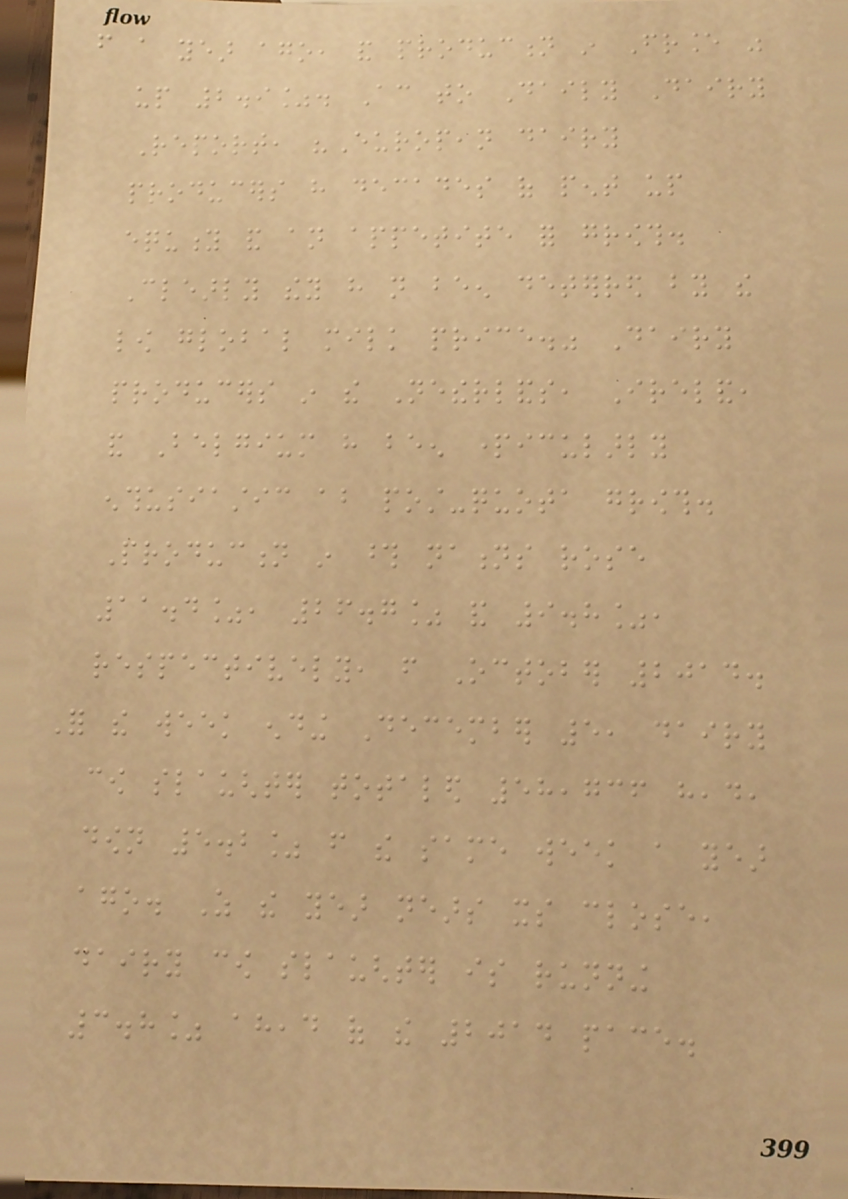from a year ago, and production in France was
up 2.9%. According to Daily Dairy
Report, "European dairy
producers have decades of pent up
equity and an appetite for growth.
Clearly they have not been deterred by the
low global milk price." Dairy
producers in the Netherlands, Ireland,
and Belgium have been particularly
enthusiastic about post-quota growth.
Production in those nations rose
11.4%, 26.7% and 9.8%,
respectively, from October 2014.
For the week ending December 5, dairy
cow slaughter totaled 58,736 head,
down 5.2% from the same week a year
ago. As the year nears its close,
dairy cow slaughter is running
3.8% ahead of the 2014 pace.
